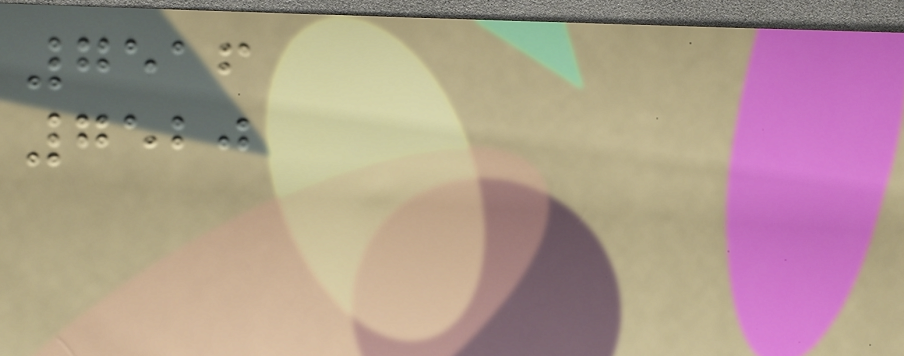7516
7520
